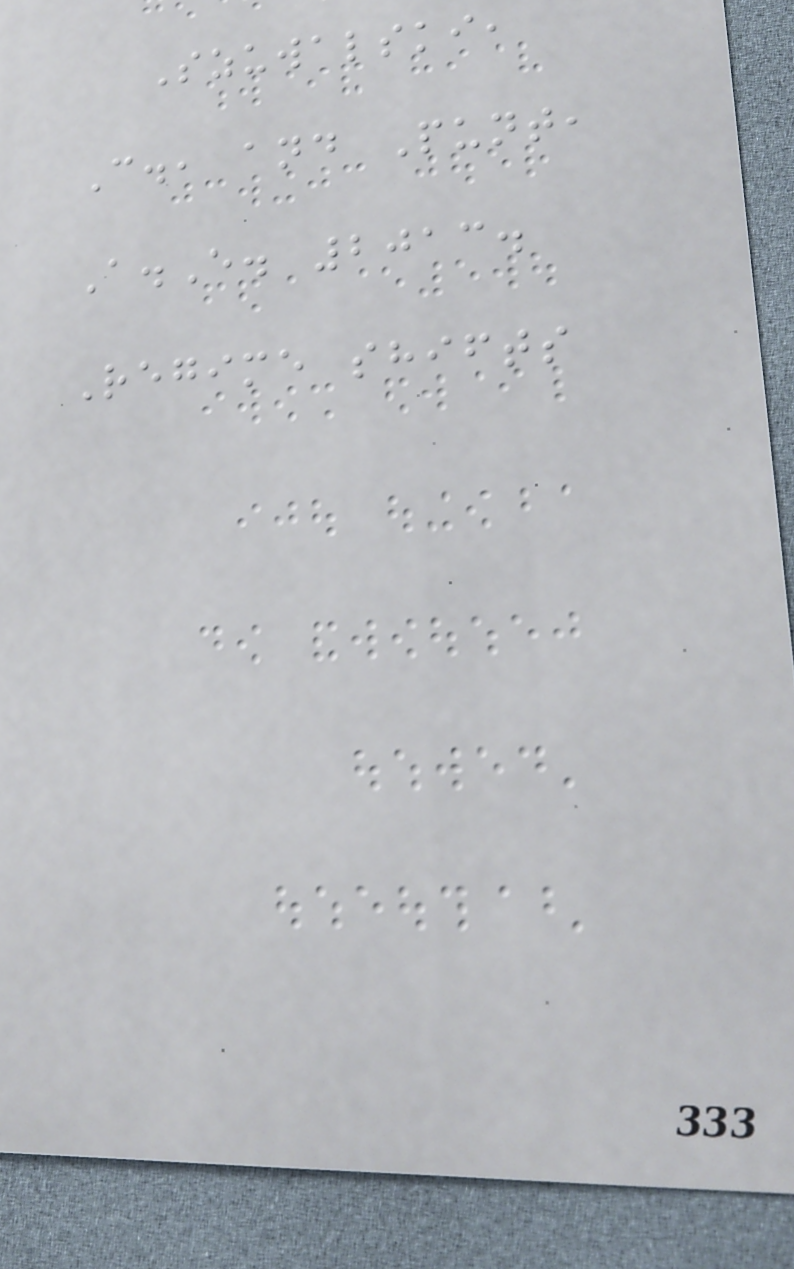Szuwalski,
C., and Punt,
A.E. 2013.
Regime shifts
